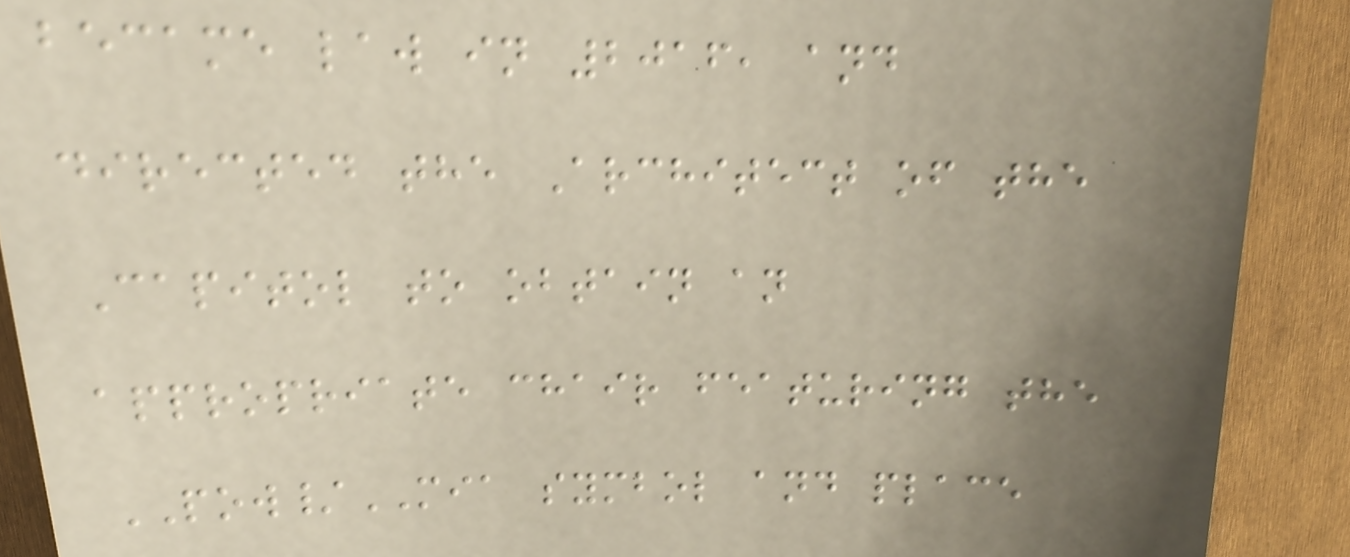became law in 2016, and
directed the Architect of the
Capitol to obtain an
appropriate chair featuring the
POW/MIA symbol and place
